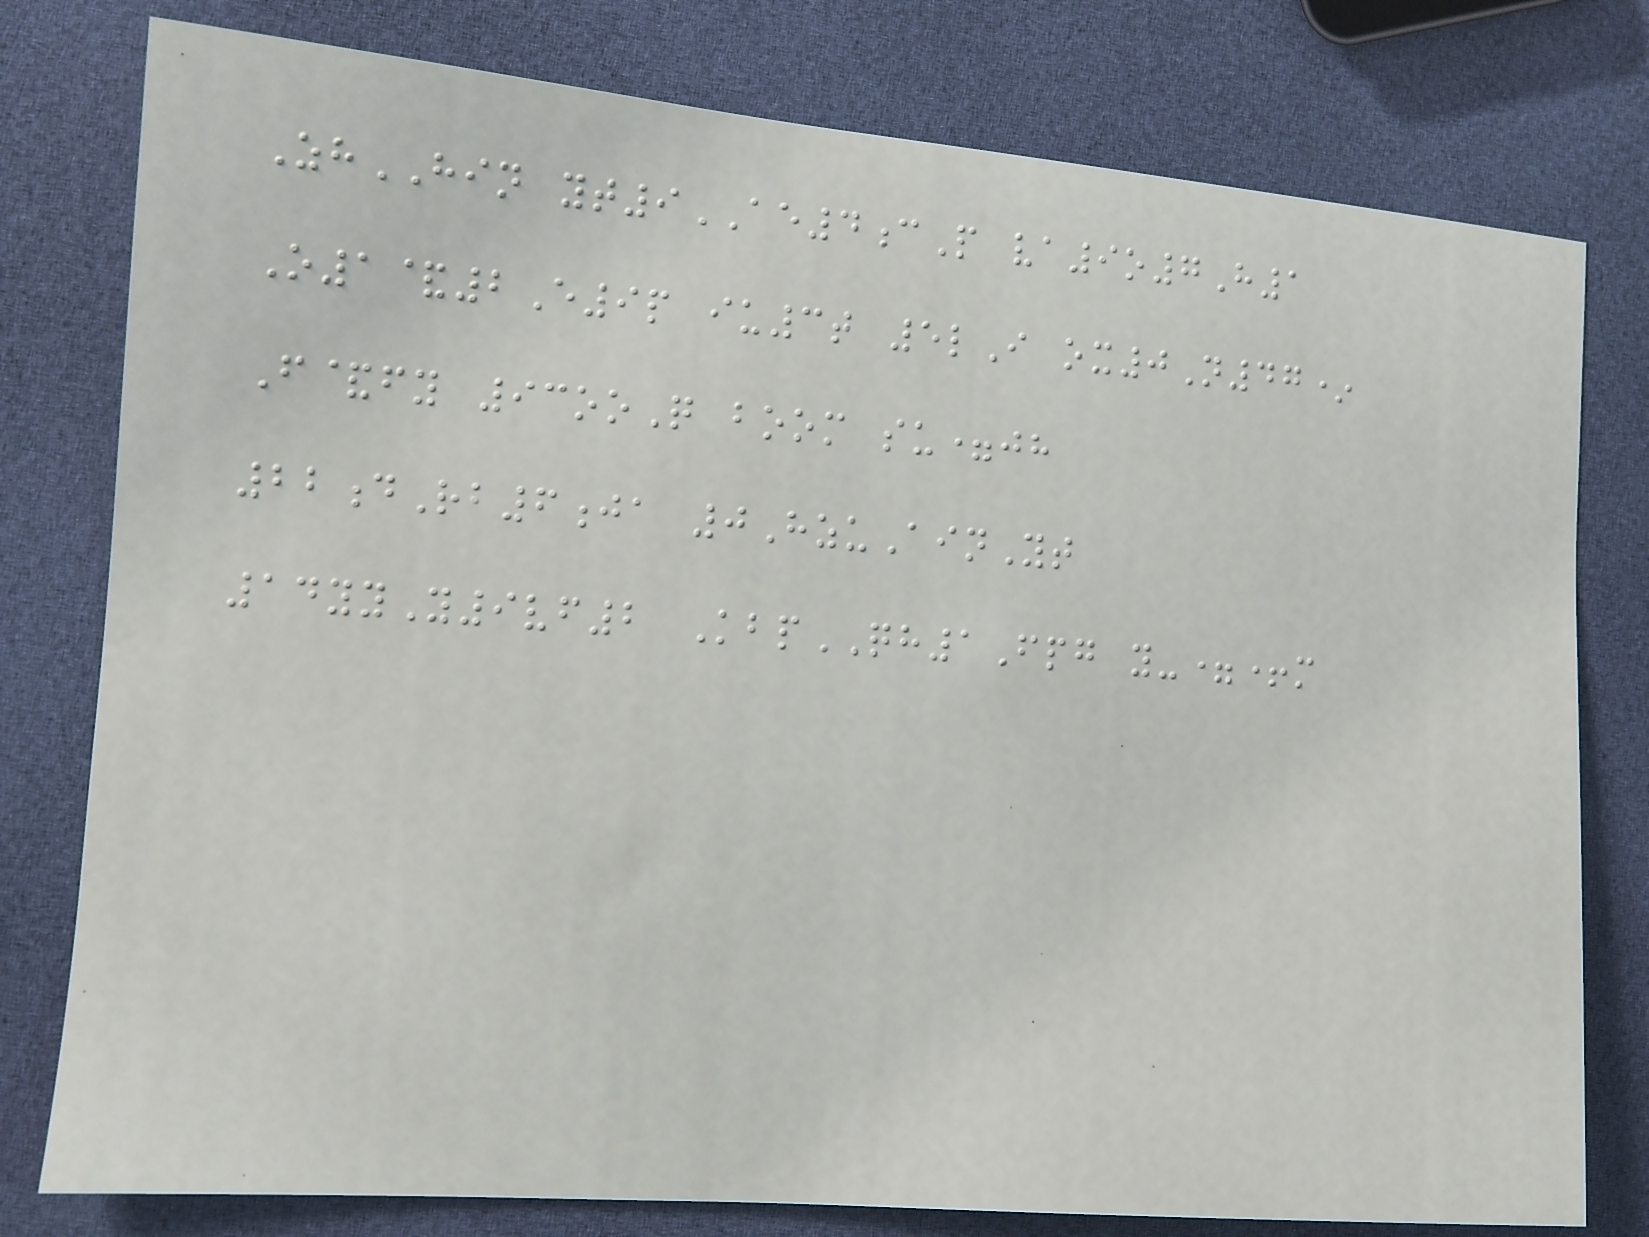ZhHIN yt9AE4cP va9o7H1
O1&2E9p iu3t 5lI ox0N47*
F&fy 93ooQ boom su=jh
22dRb6ja 0HzuAinYt
14yyY9vf2 KbpQH1Fpg y-=+m
